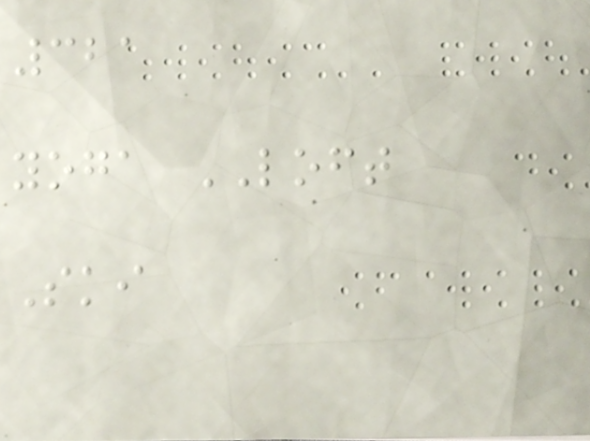321
yoga LOFT
Ski
